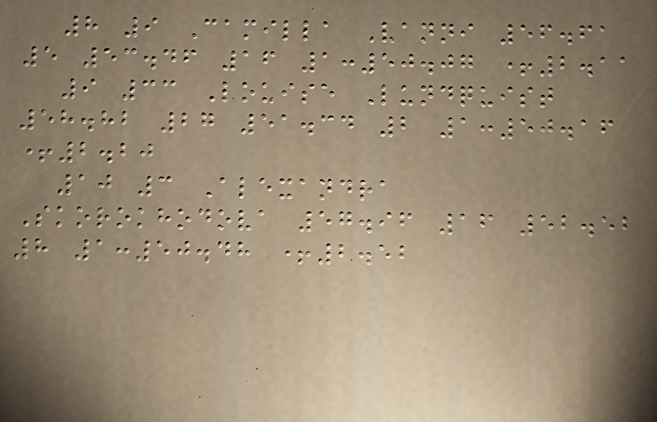8 9 Camilla Vanni 56.61
5 53.46 16 1:50.07 +2.11
9 33 Louise Lundquist
58.82 27 51.34 2 1:50.16
+2.20
10 3 Alexandra
Skorokhodova 57.96 16 52.52
8 1:50.48 +2.52
